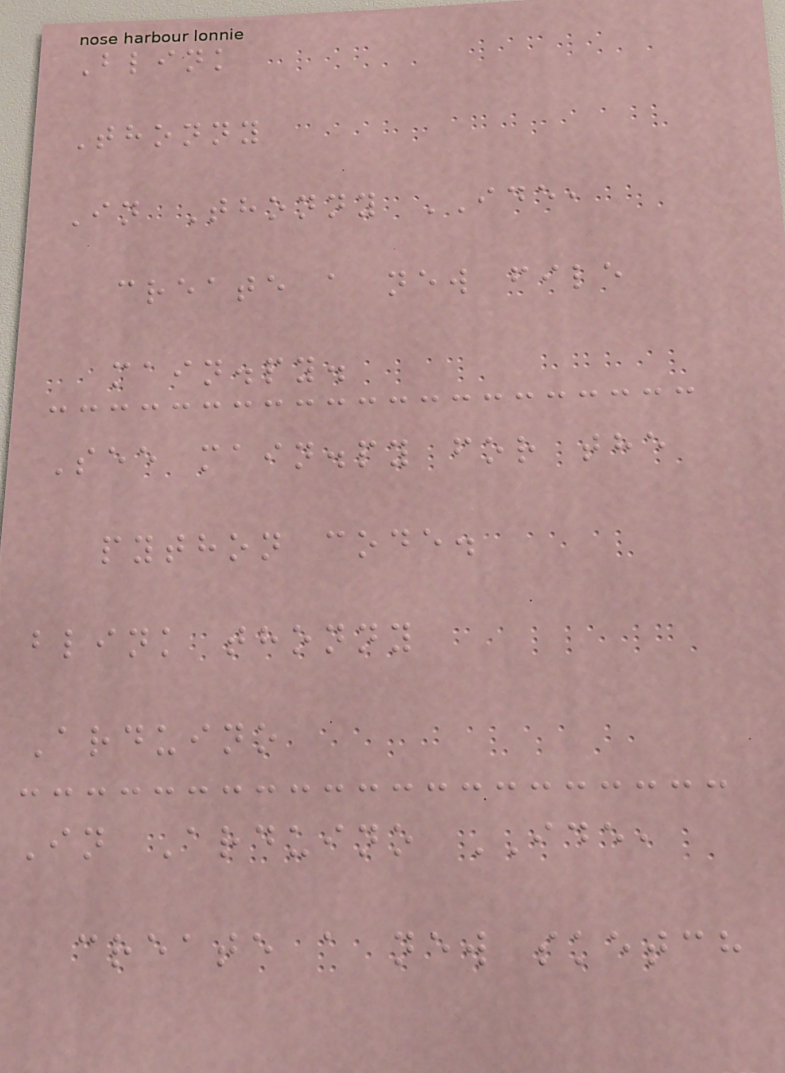Blink
Thonny
In Thonny IDE,
create a new file
main.py.
See main.py for the
python code.
blink thonny
Arduino
In Arduino IDE,
create a new sketch
